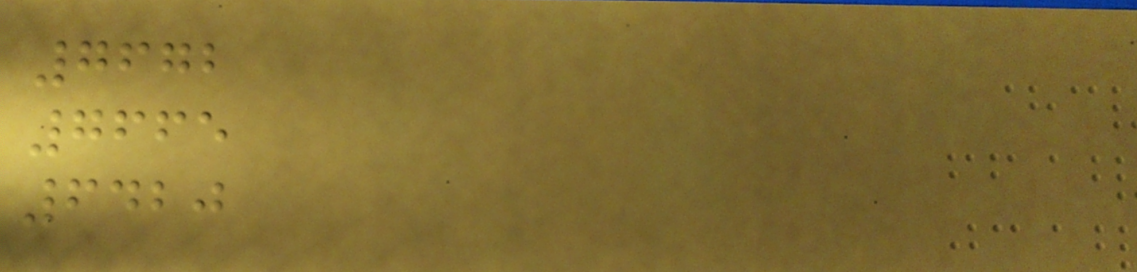7672
7665
6420
